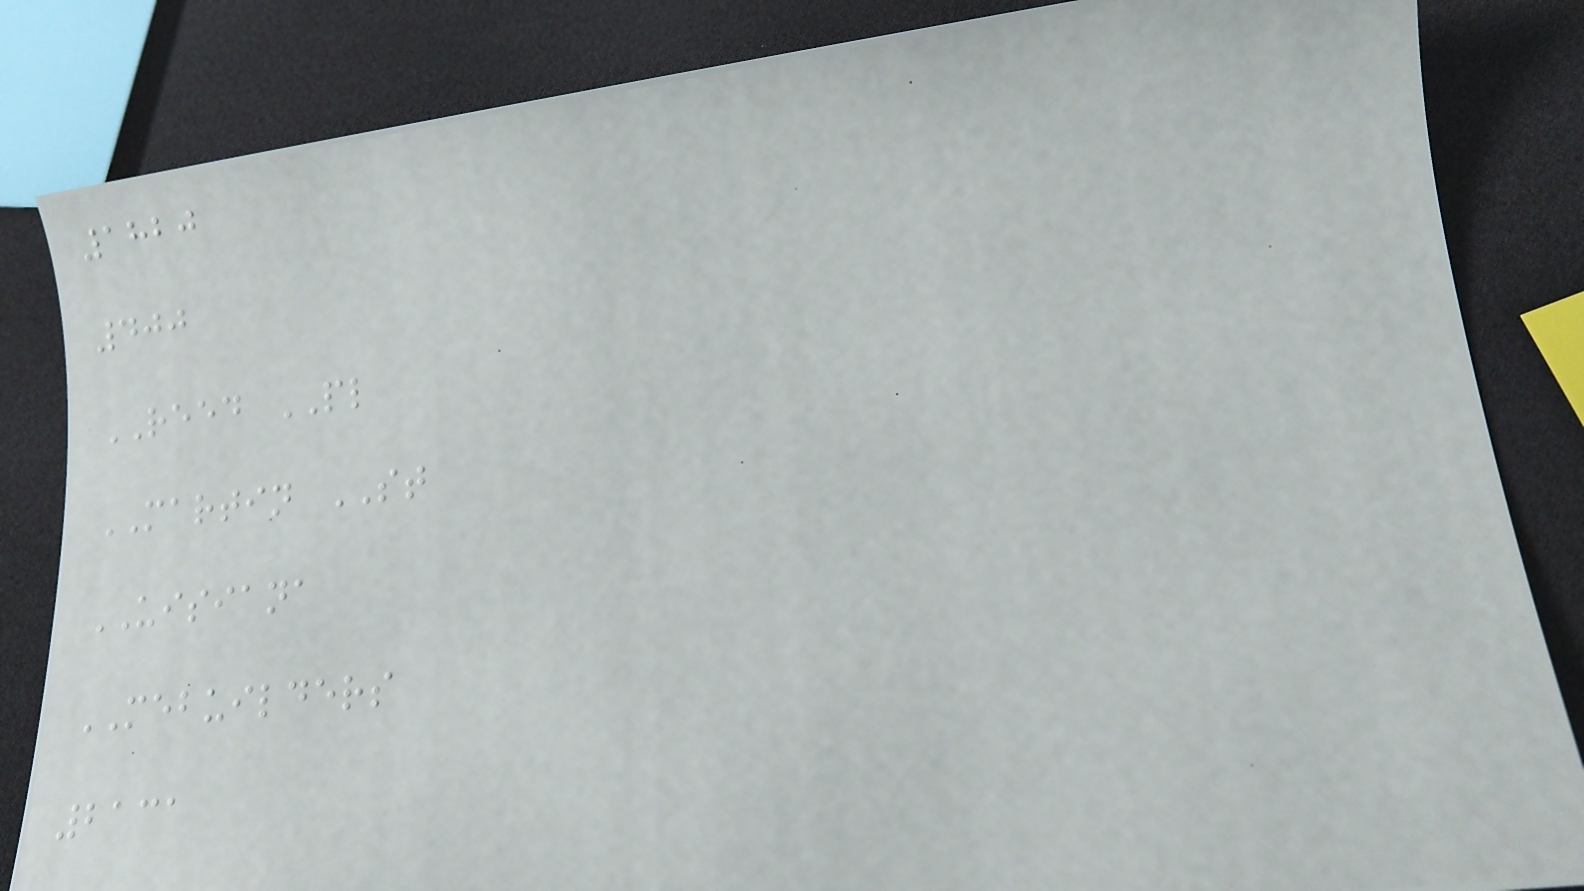1820
400
REED PL
MARTIN ST
UISIANA
MEBUILDERS
2131
